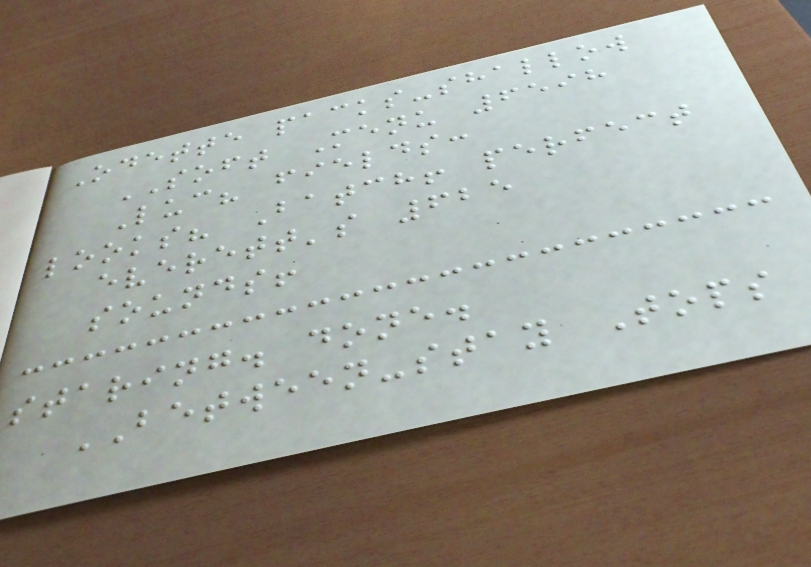Odette packs-shallow
SOFT Menu 6598
Luc? fields:
looks? Batch! perfect
everett's 625
sounds!
staring. done.
BETWEEN-stay Tops
